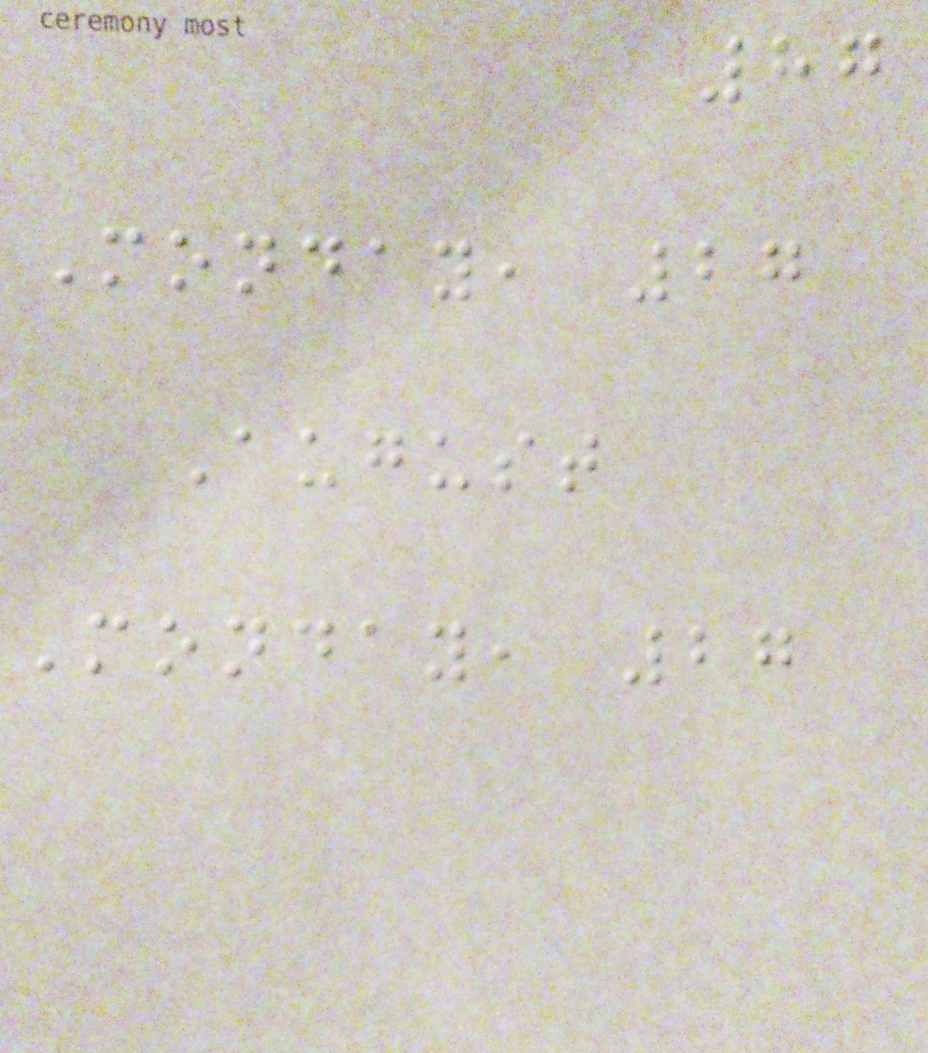87
Monday, 27
August
Monday, 27
